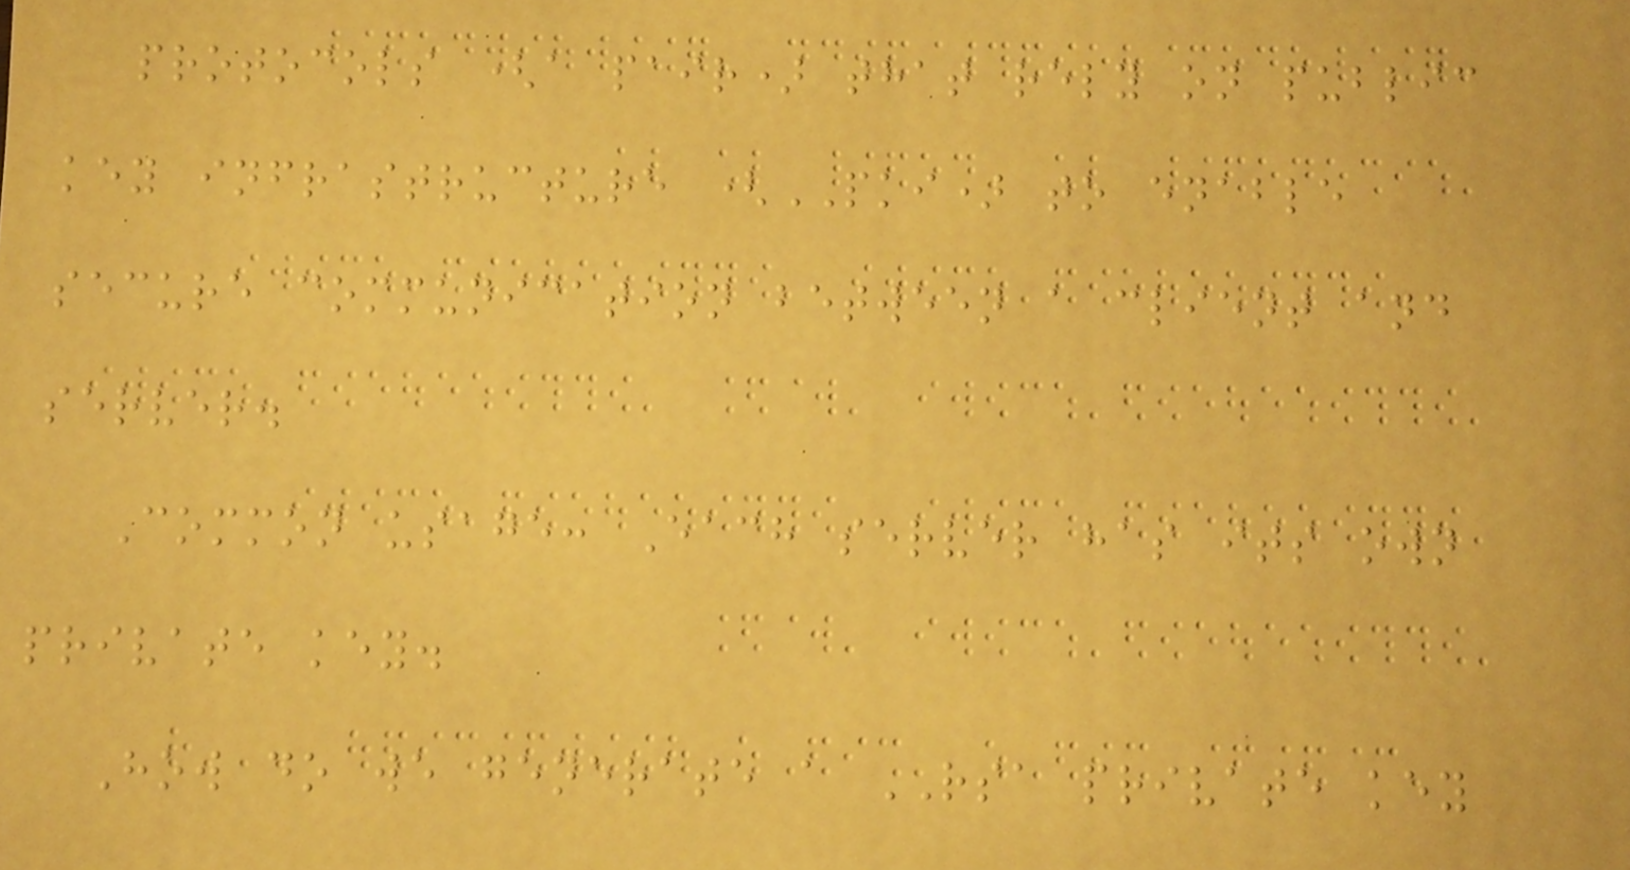protocols (a pair) that rely on public
key infrastructure (PKI) to enable
secure communication between a client and
server.
Common usage: Each server has its own
private key.
How do we generate a RSA private key
